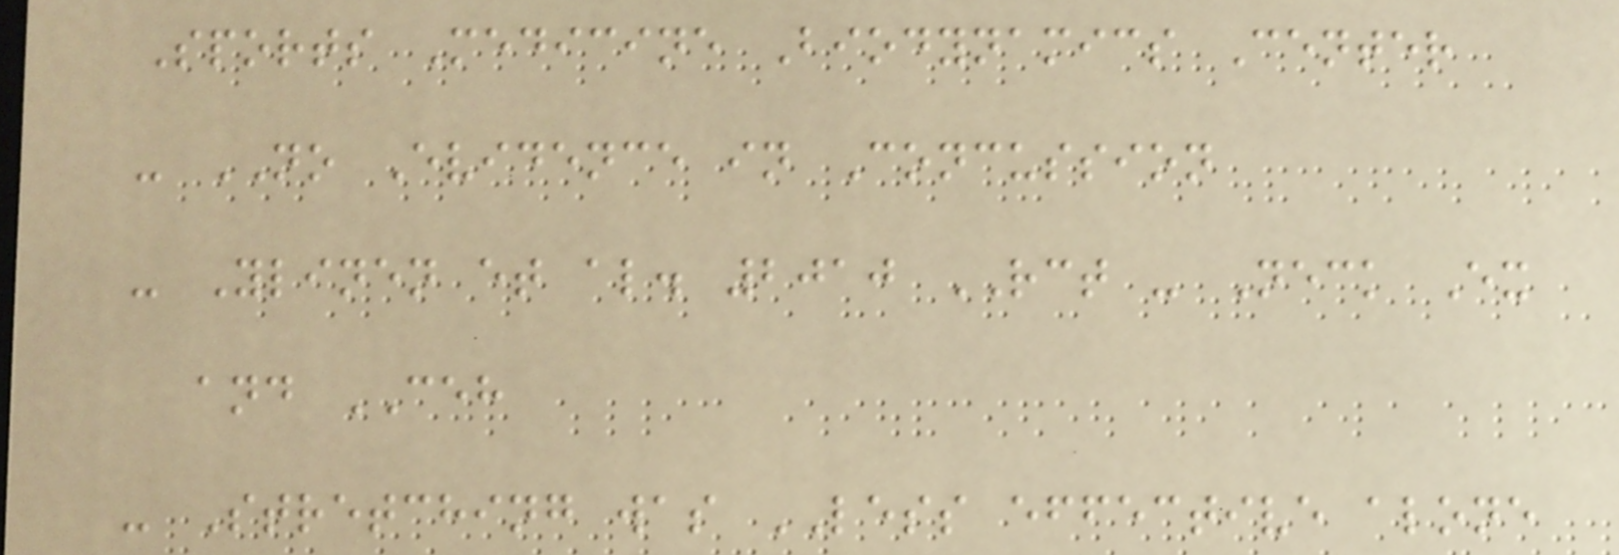Sports Medicine Biodynamics Center
- NO Evidence in Concussion
- Ylinen et al. 2010 RCT - Neck Ex
and CEH
- Stretching was LESS effective alone
